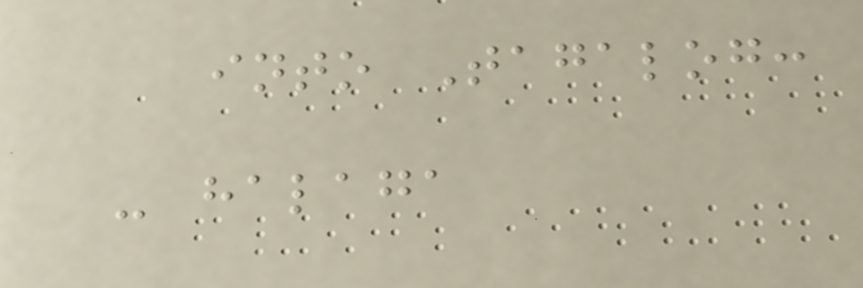into Tagalog:
- halaga
